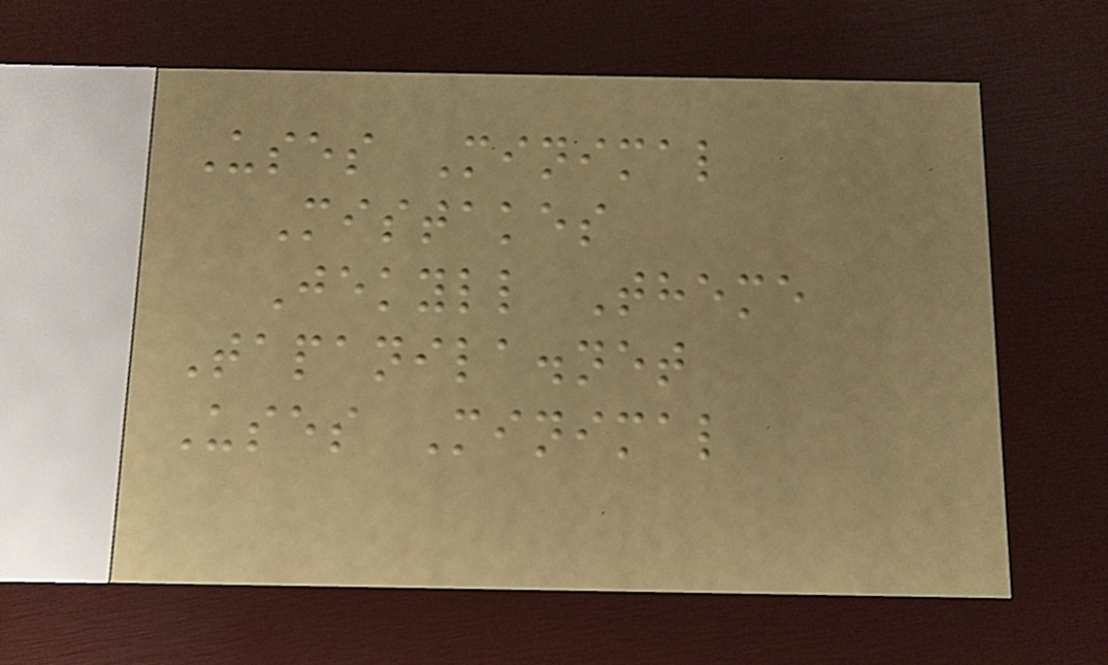Uses Minimal
Mistakes
Jekyll Theme
Tapanila.net
Uses Minimal
